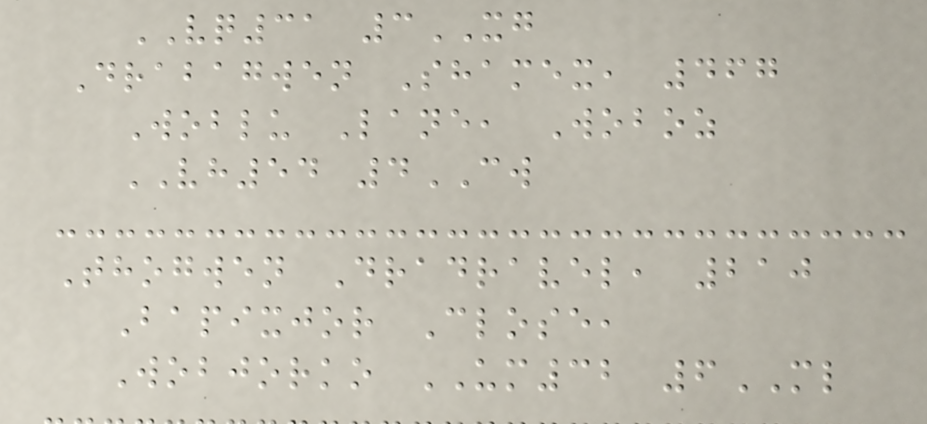VQ31 3XG
Drabagwen Shamex, 467
Woblu Lane, Woboz
VH54 4CW
Thogwen Dradravel, 210
Bapixjor Close,
Wobjorko UM32 6ML
